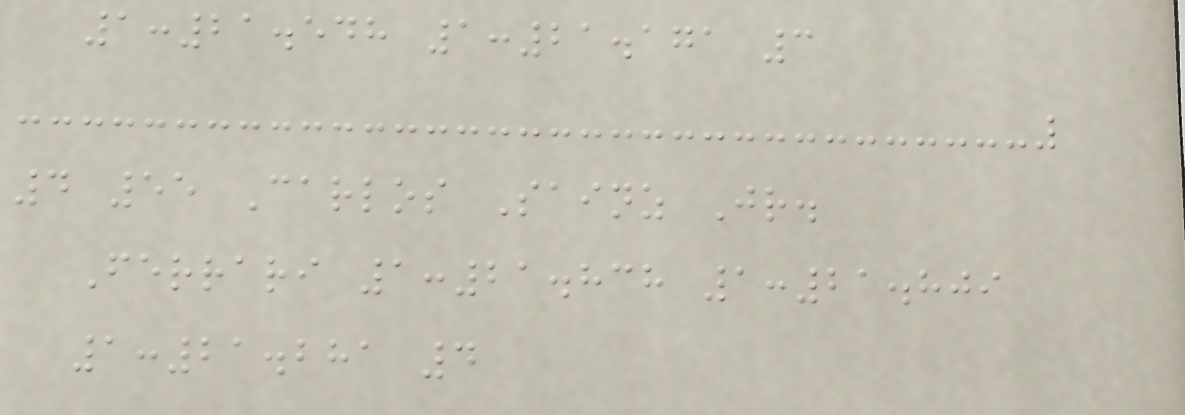1:21.548 1:21.171 3
4 55 Carlos Sainz Jr.
Ferrari 1:21.838 1:21.809
1:21.281 4
